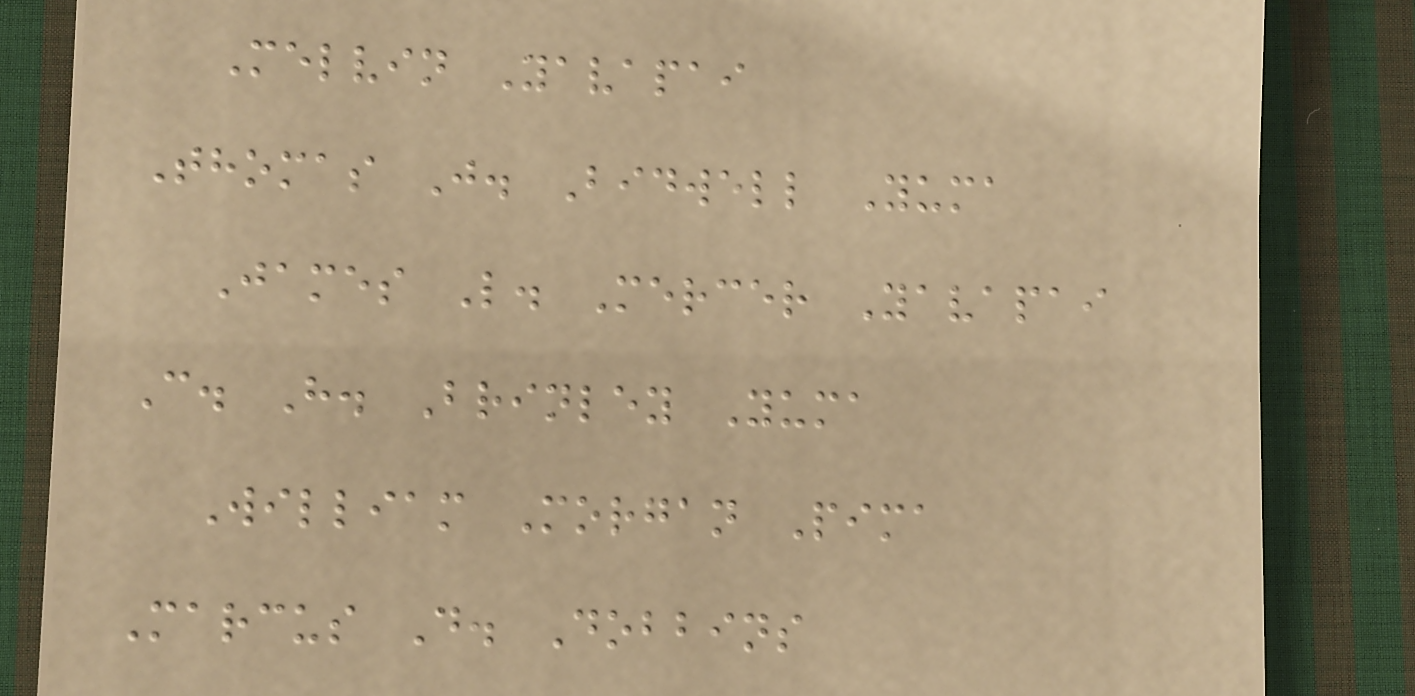Melvin Yavapai
Thomas J. Bidwell Yuma
James L. Mercer Yavapai
C. H. Brinley Yuma
William Morgan Pima
Marcus D. Dobbins
